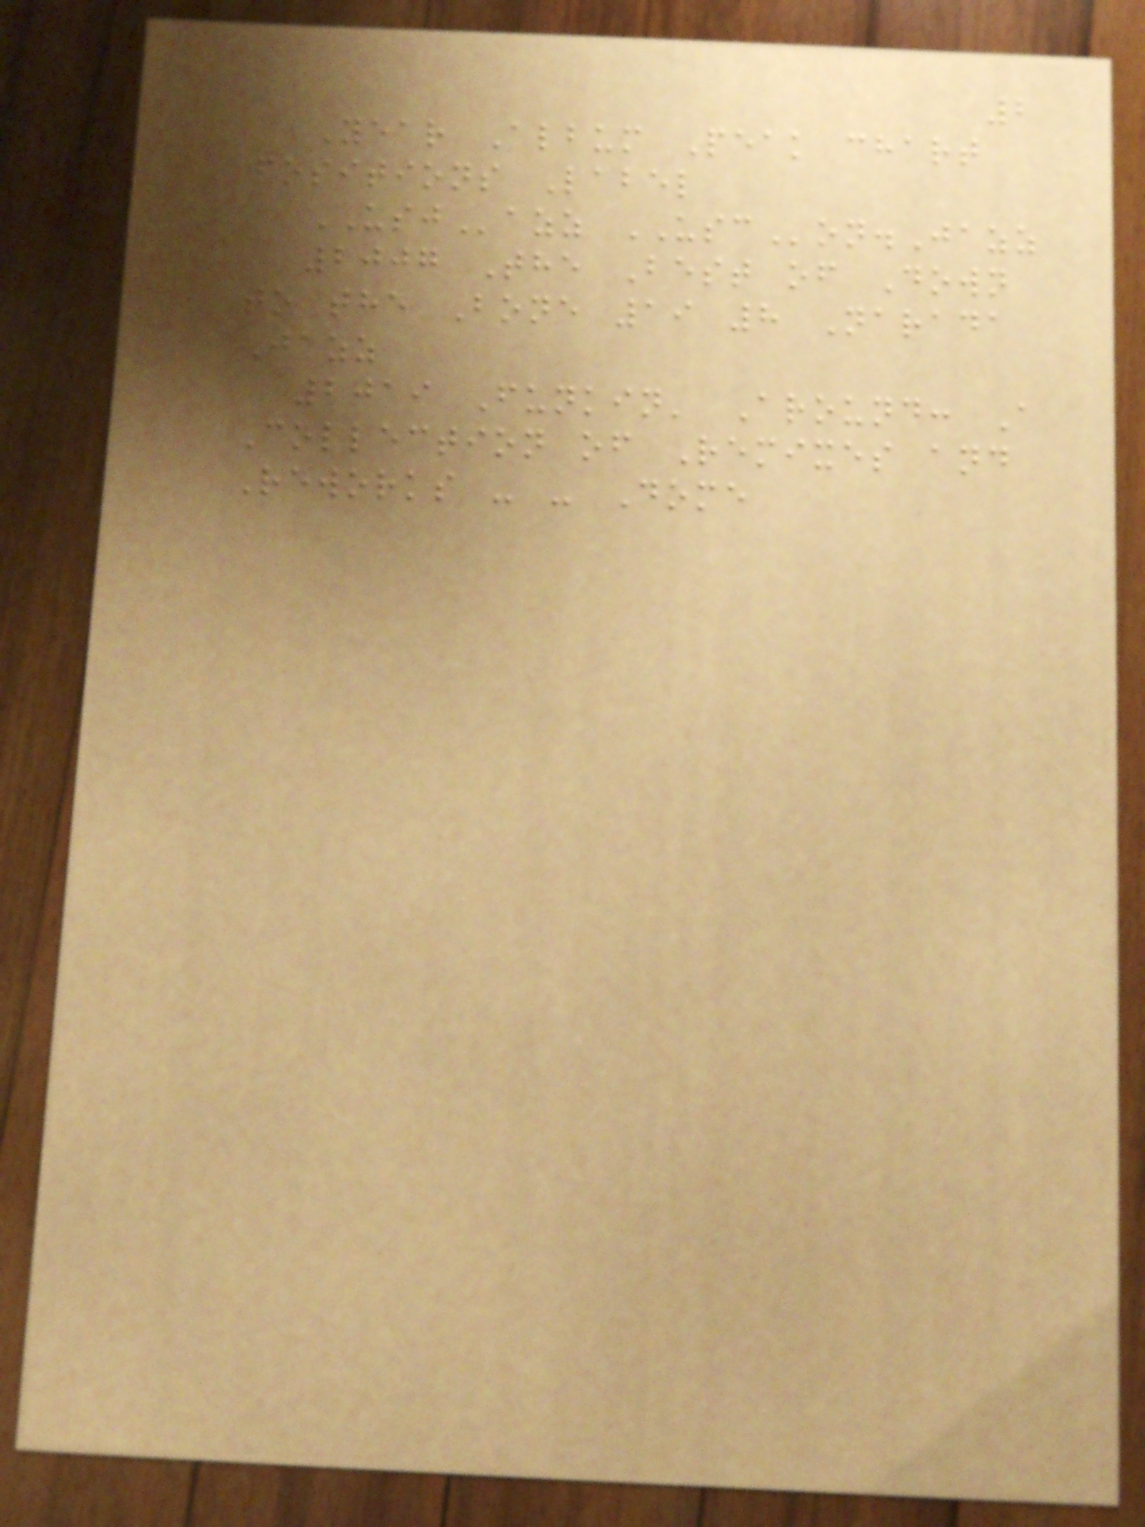2
Year Album Peak chart
positions Label
USJazz USCon.Jazz
2007 The Best of Down
to the Bone 19 8 Narada
Jazz
2019 Funkin' Around: A
Collection of Remixes and
Reworks - - Dome
